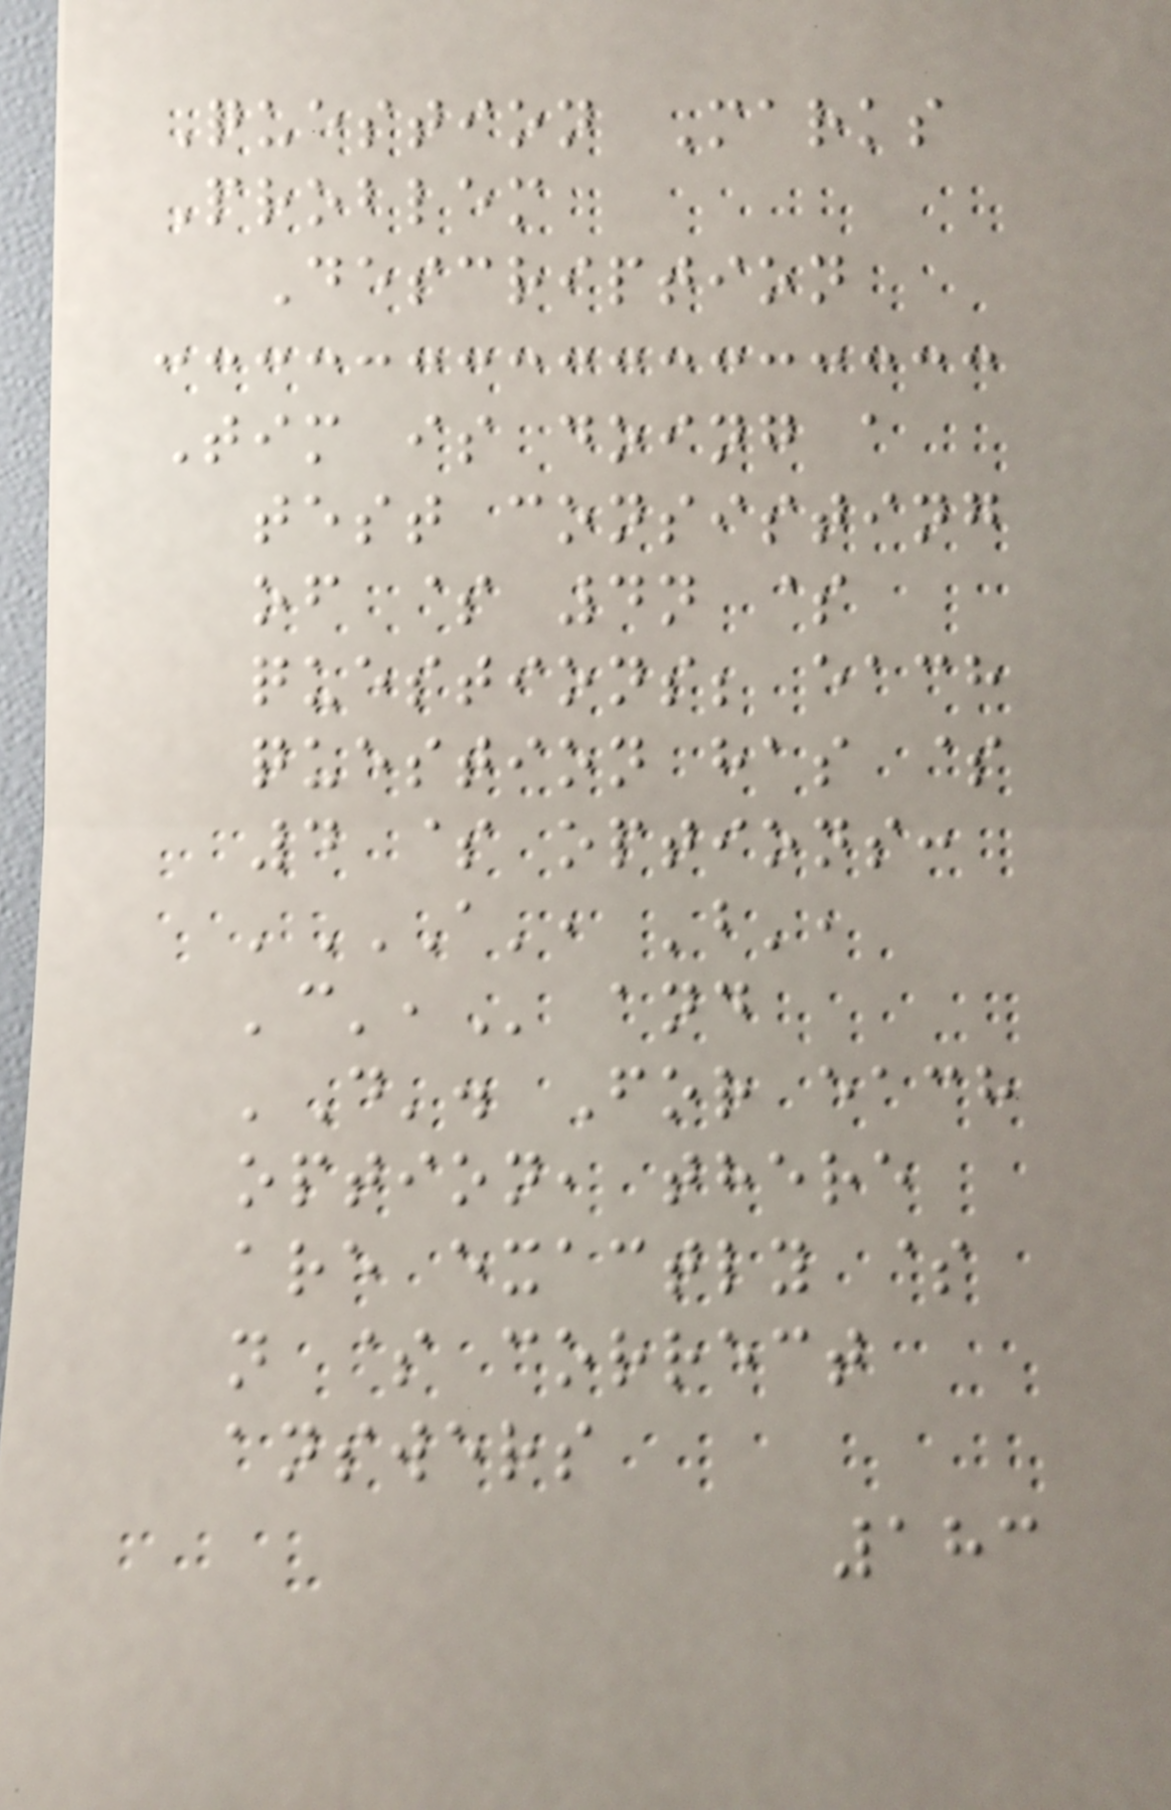Question Marks
Problem
Description
Tim is doing a
test consisting
of $ 4n $
questions; each
question has $
4 $ options:
'A', 'B',
'C', and
'D'. For each
option, there
are exactly $
n $ correct
answers
183
